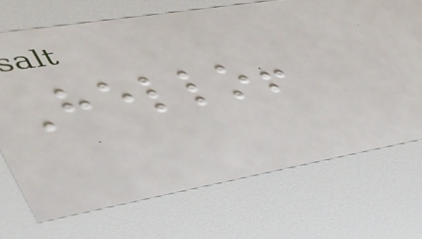Hello!
